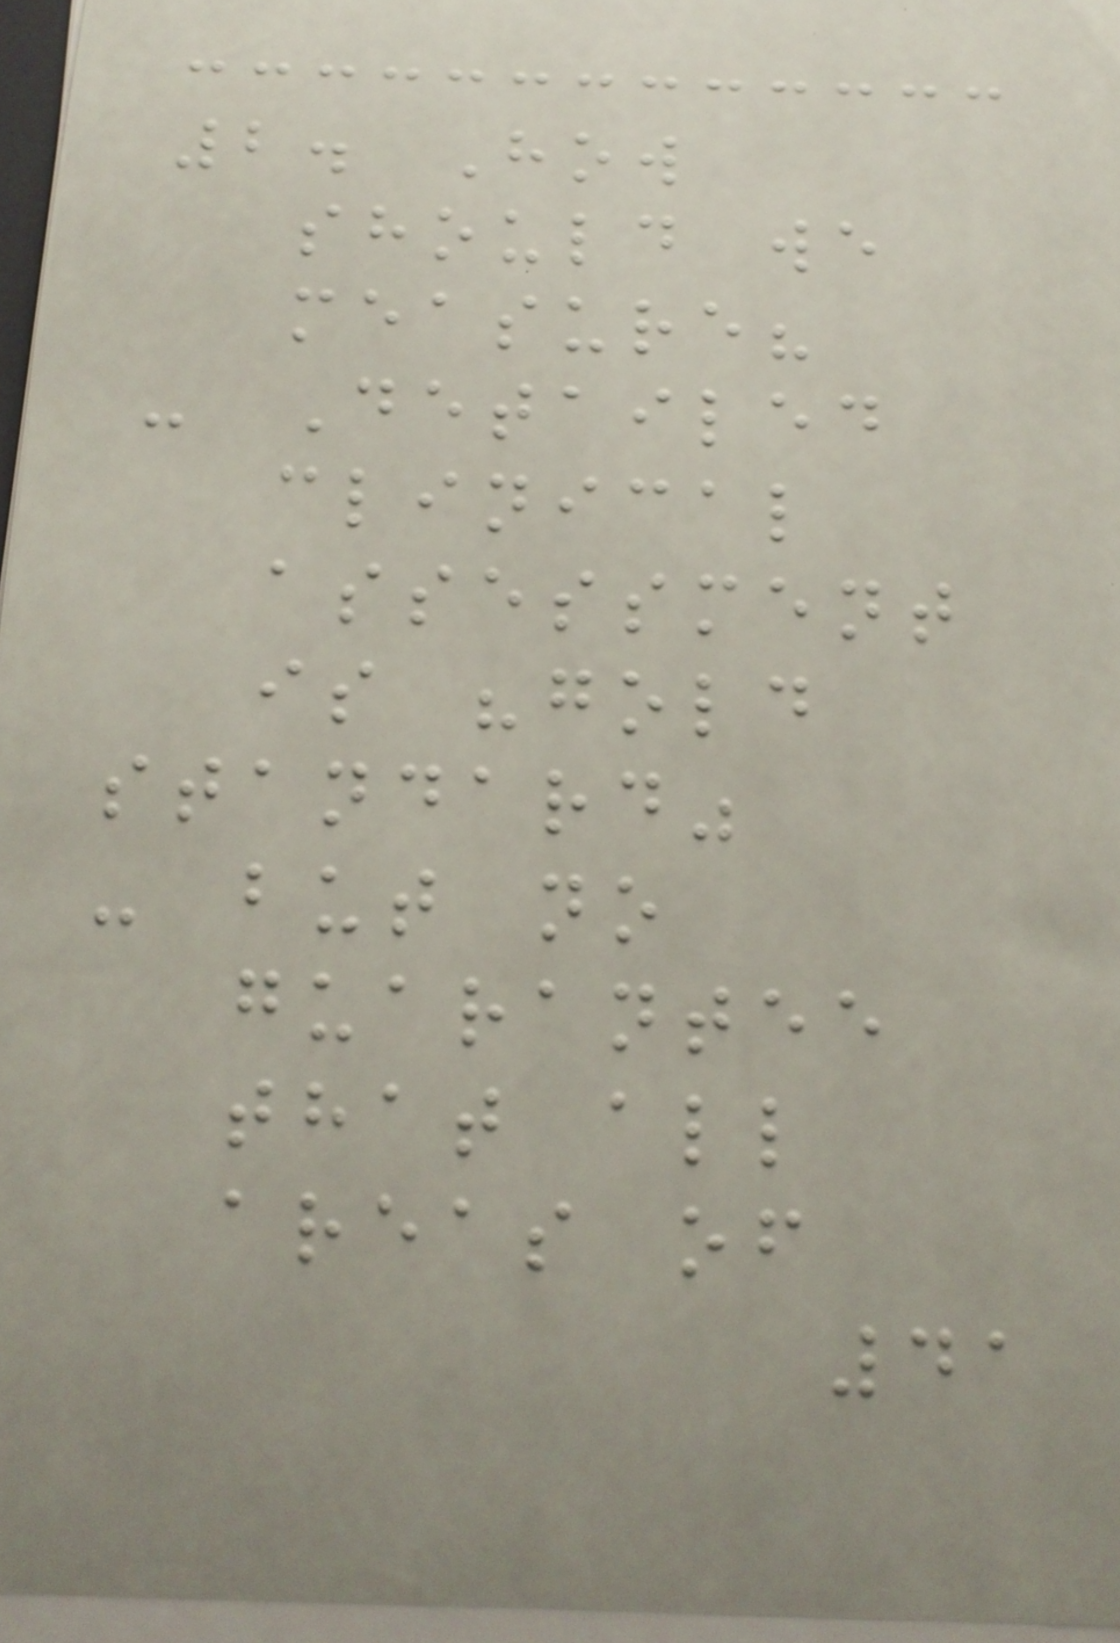2. How
should we
measure?
- Detailed
clinical
assessment
is "gold
standard"
- but no
guarantee
that all
areas of
41
